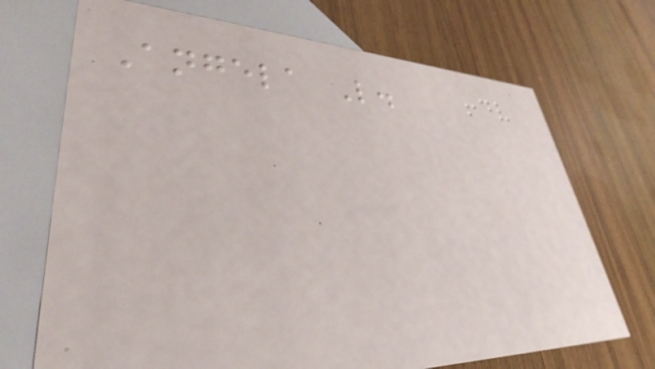Angela L.
